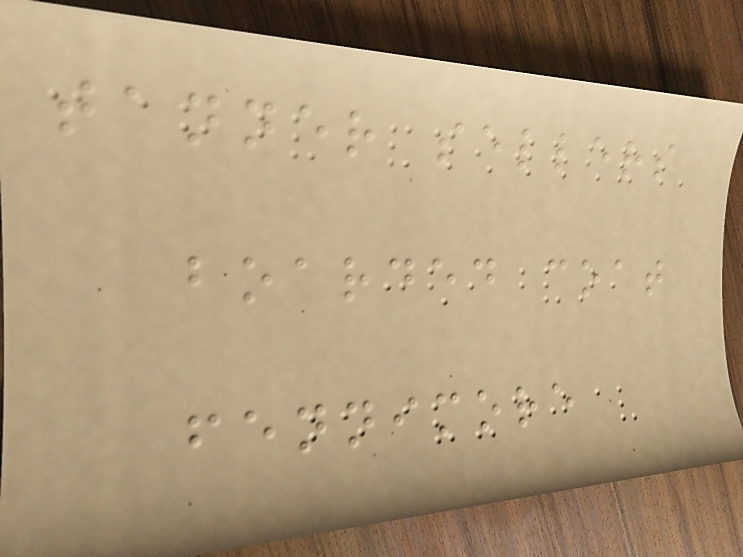tanner sellers
boarded coat
fennimore
